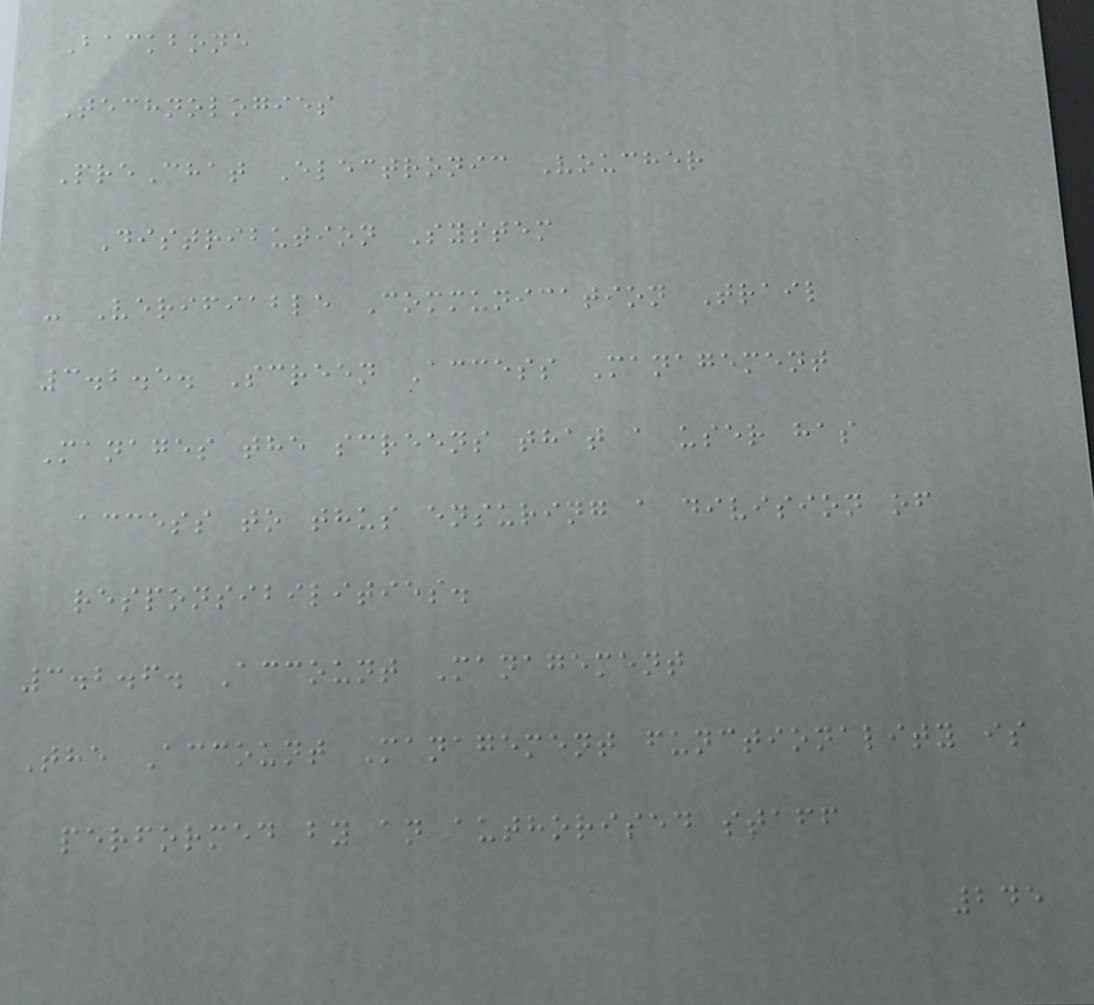Backbone
Technologies
PreChat Electronic Voucher
Distribution System
- Verifiable Communication Trail
3.2.5. Screen Access Management
Manages the screens that a user has
access to thus ensuring a division of
responsibilities.
3.2.6. Account Management
The Account Management functionality is
performed by an authorised staff
245
